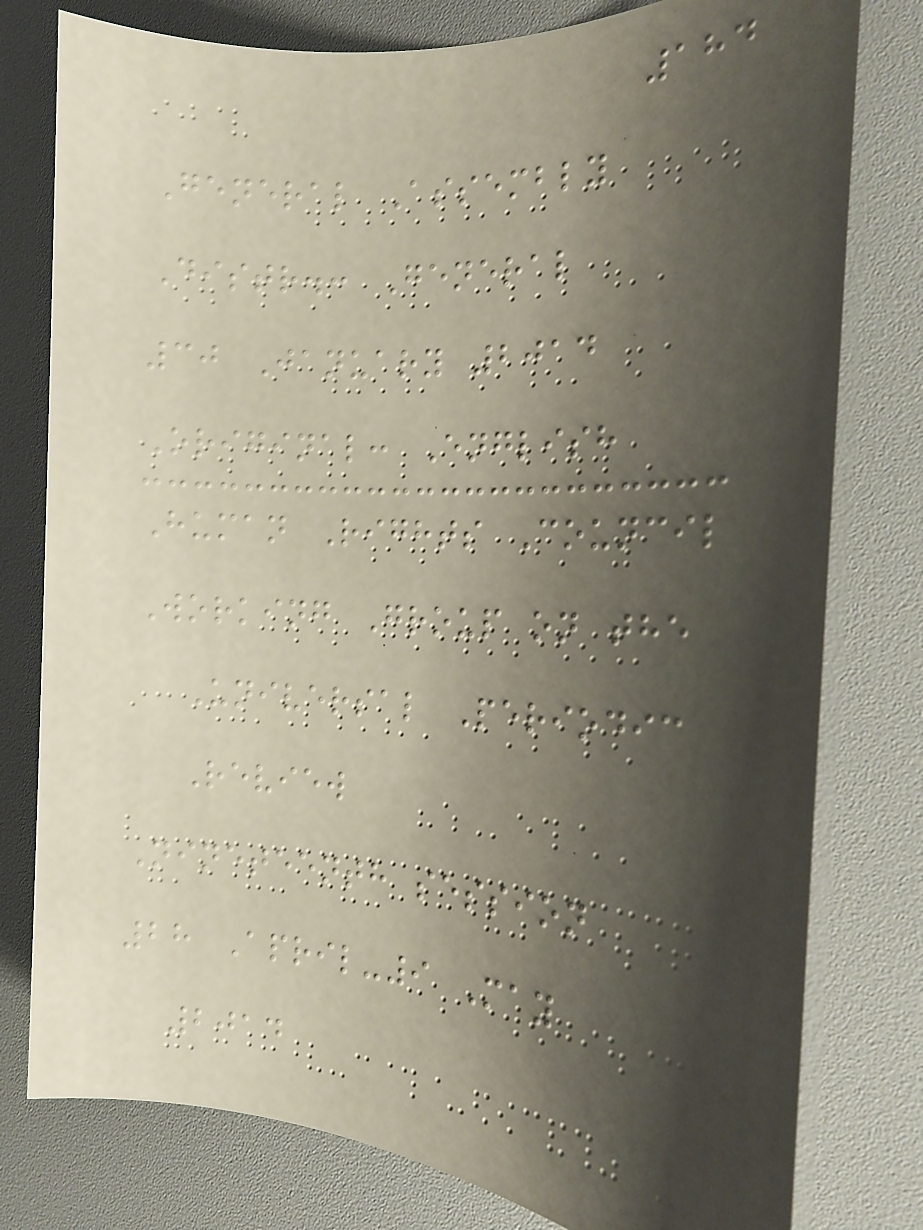184
General Assembly
Distr.: General
30 January 2014
Original: English
Human Rights Council
Working Group on the
Universal Periodic
Review
Nineteenth session
28 April-9 May
2014
